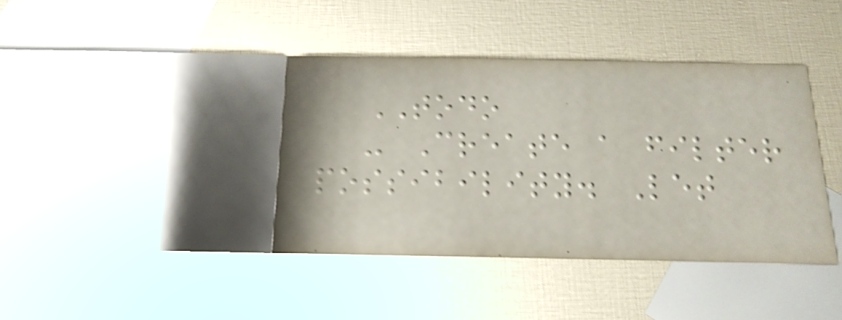TODO
- Create a filter
possibility. Let
